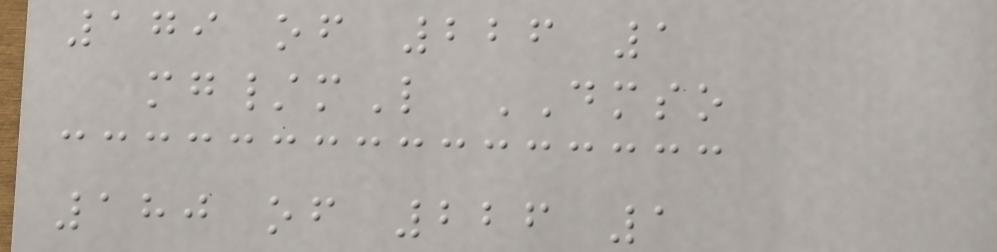179 of 226 1
mg/mL DMSO
180 of 226 1
